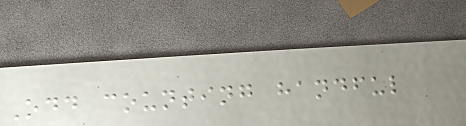Odd counting handful
